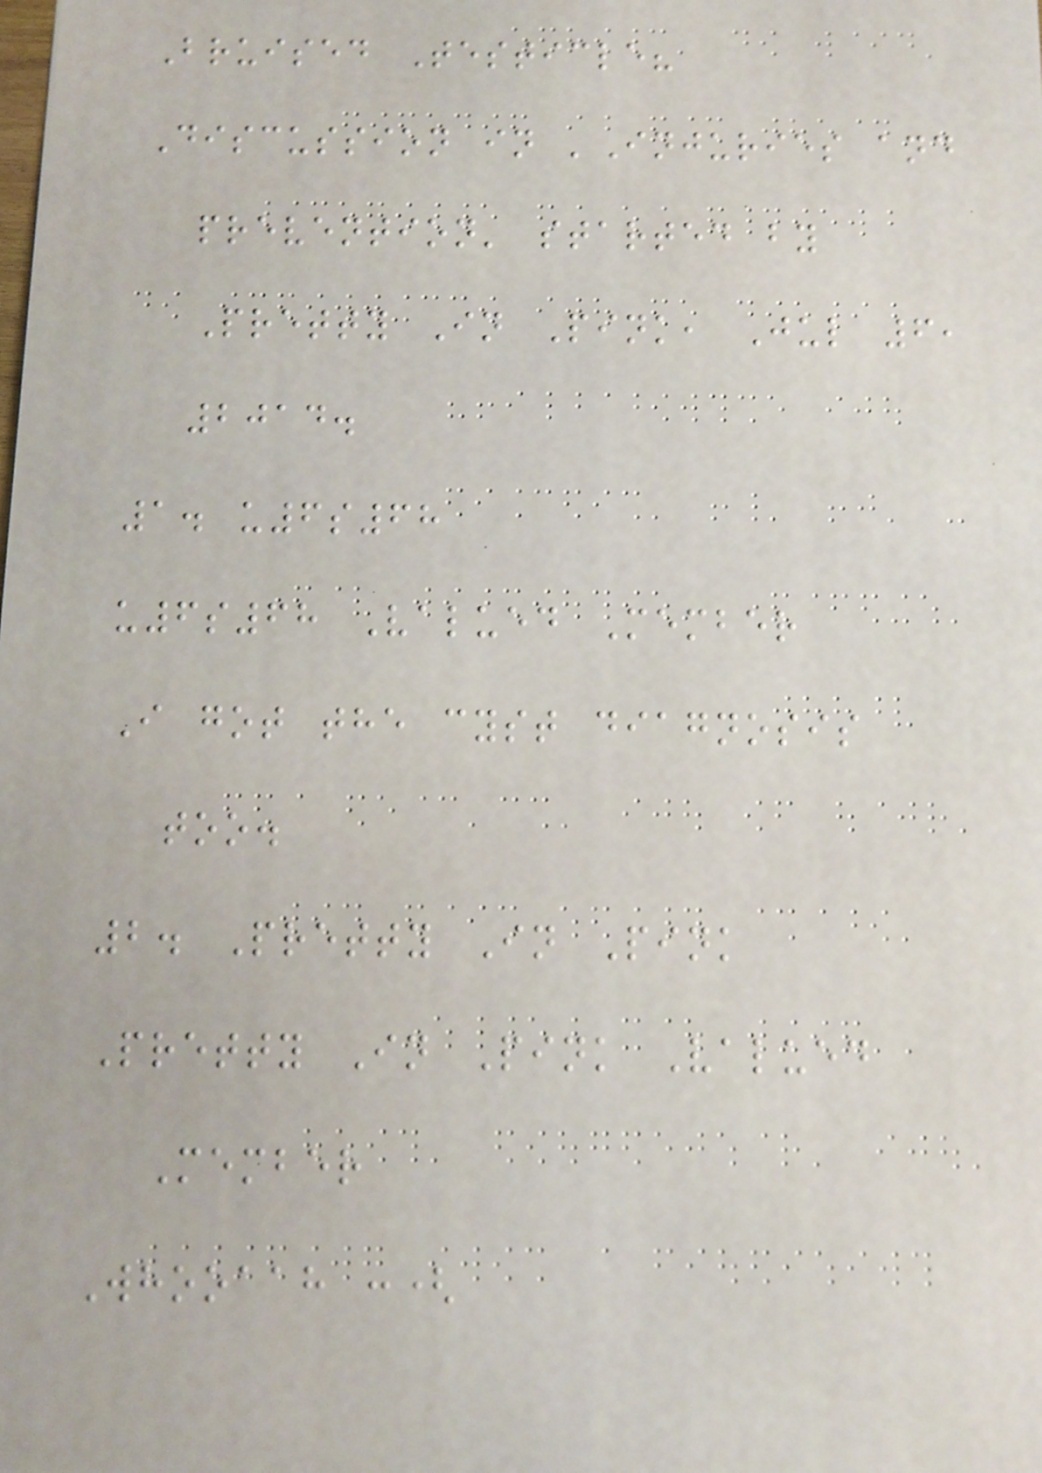Bruised Testicle?
Discussion in 'Injuries and
prevention' started by
Pretty In Pink, Jul 6,
2014.
1. u6s68
u6s68 Valued Member
I got the cyst diagnosis
too.
2. Pretty In Pink
Pretty In Pink Valued
Member
Whooaah :(
